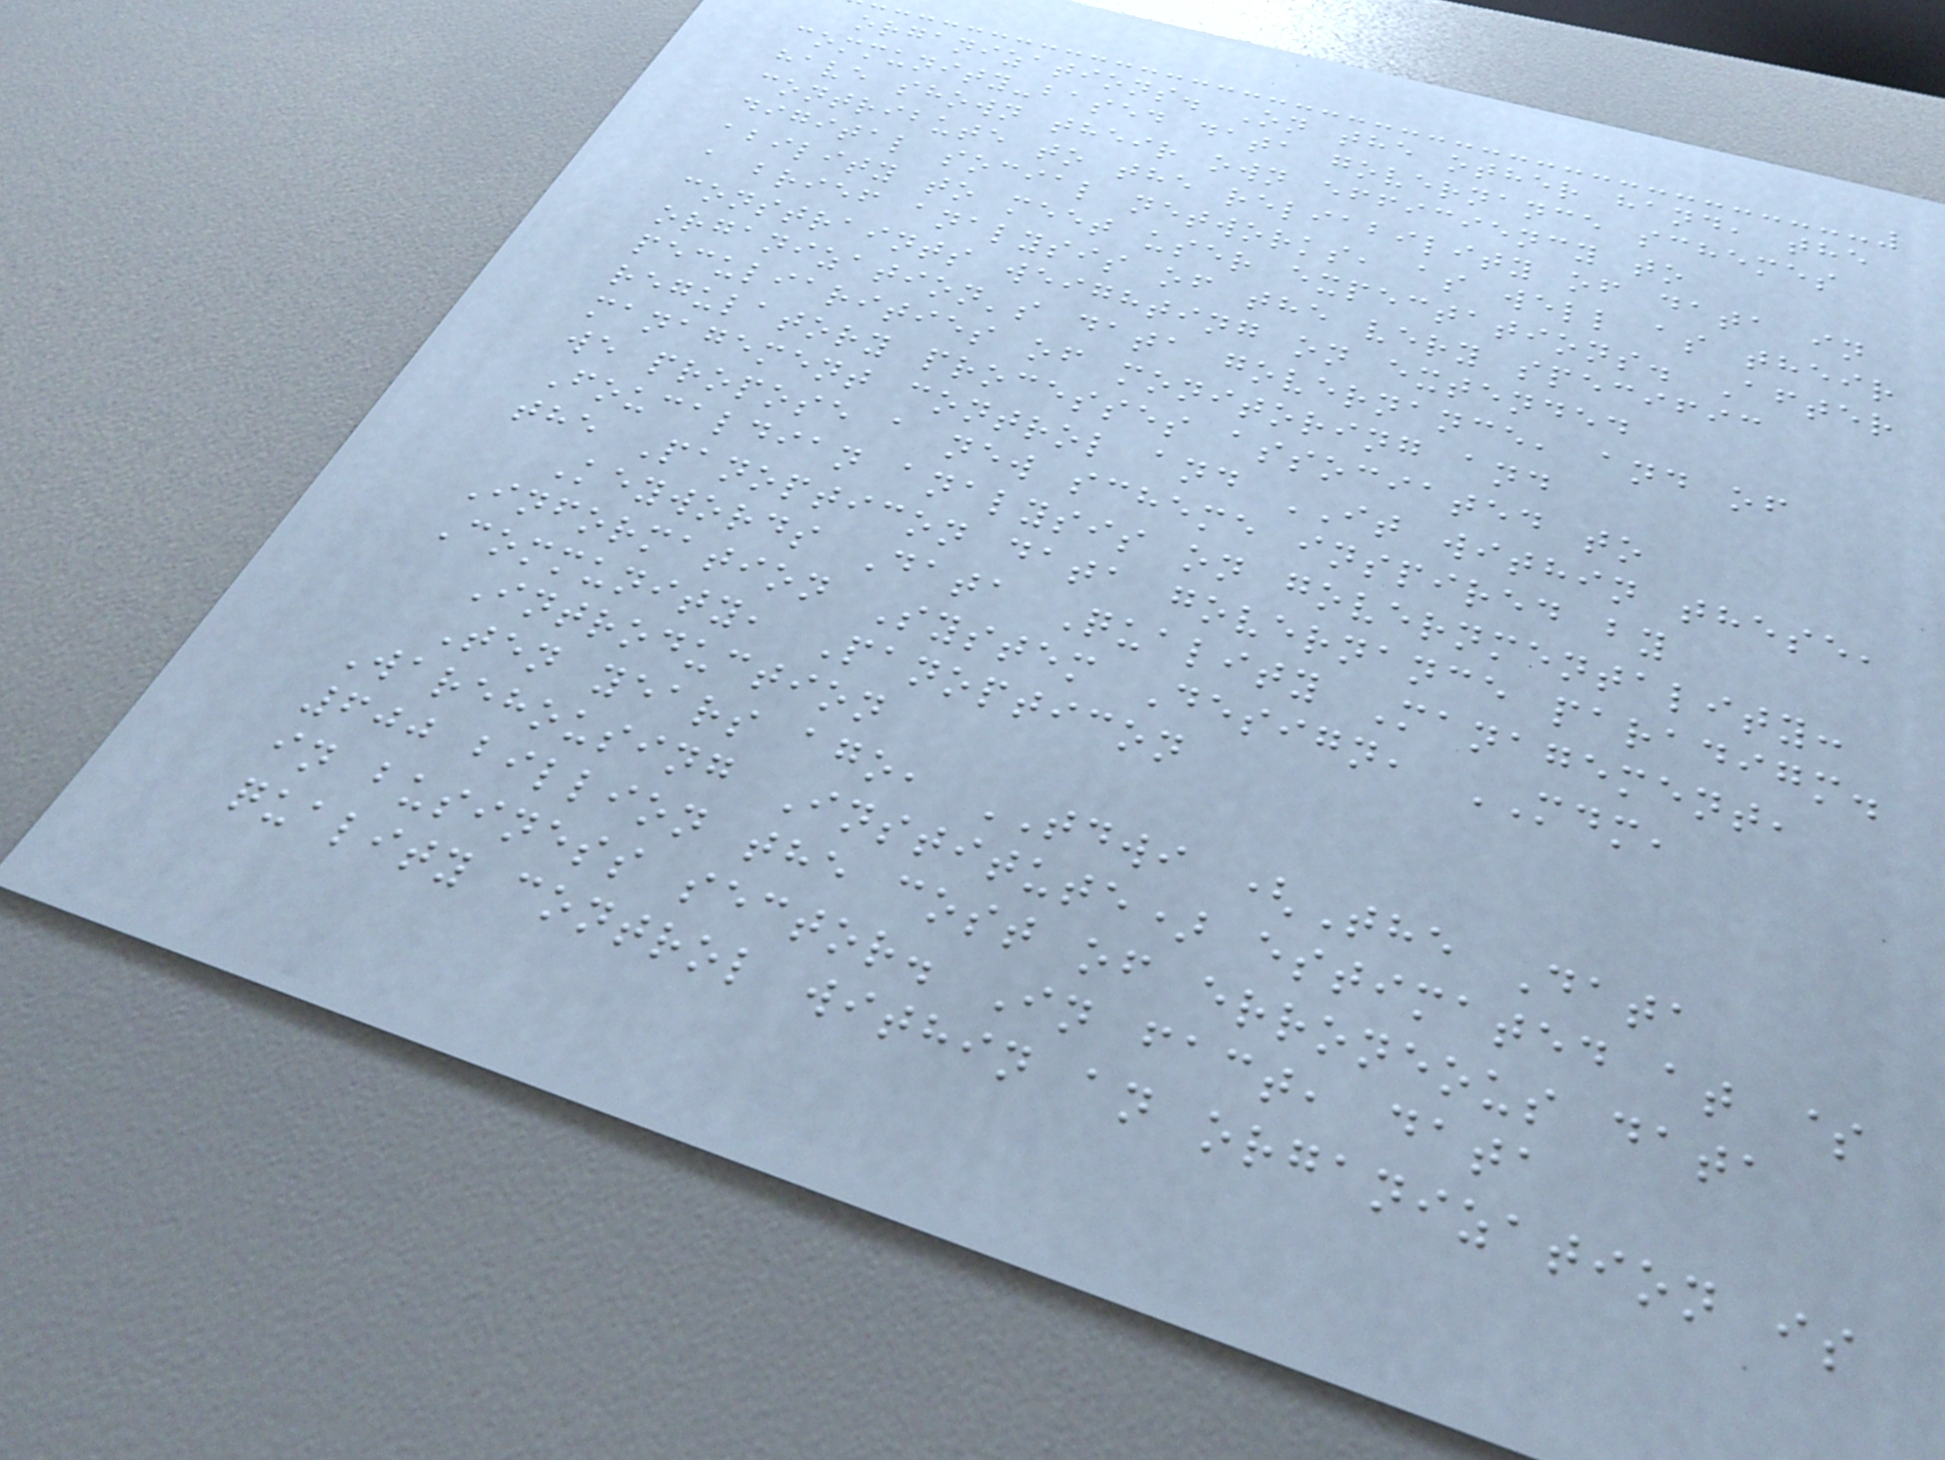organizations. On the other hand, the
community-based data governance schemes
have shown their own efficiency to
contribute to the reliability of data in
digital social networks, as well as their
ability to meet user expectations. After
a brief analysis of the very specific
constraints weighting on extended
organization's data governance, and of
peculiarities of monitoring and
regulatory processes associated to
management control and IT within these,
we propose a new scheme inspired by
Foucaldian analysis on governmentality:
the Panopticon data governance paradigm.
Keywords Data Quality Management,
Information System Design, MDM,
Community, Panopticon
Introduction
Ten years ago, TDWI (The Data
Warehousing Institute) estimated at $
600 billion the cost of erroneous data
in business sector. In fact, data
quality control within an organization is
